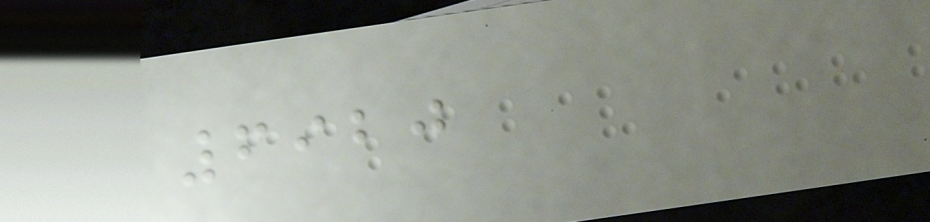6920
